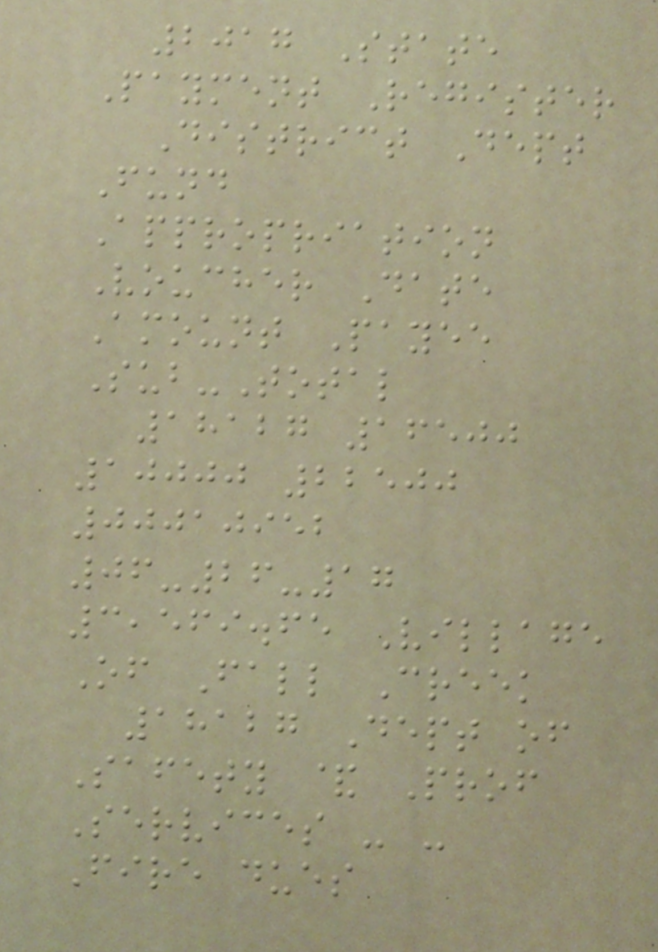2017 State
Payment Register
District Dept
Fund
Appropriation
Voucher Date
Amount Payee
Sub-Total
18127 16500
10000 22500
00010952
06-26-17
3,569.65 Village
Of Fall Creek
18127 Dept of
Safety & Prof
Services - -
Fire dues
